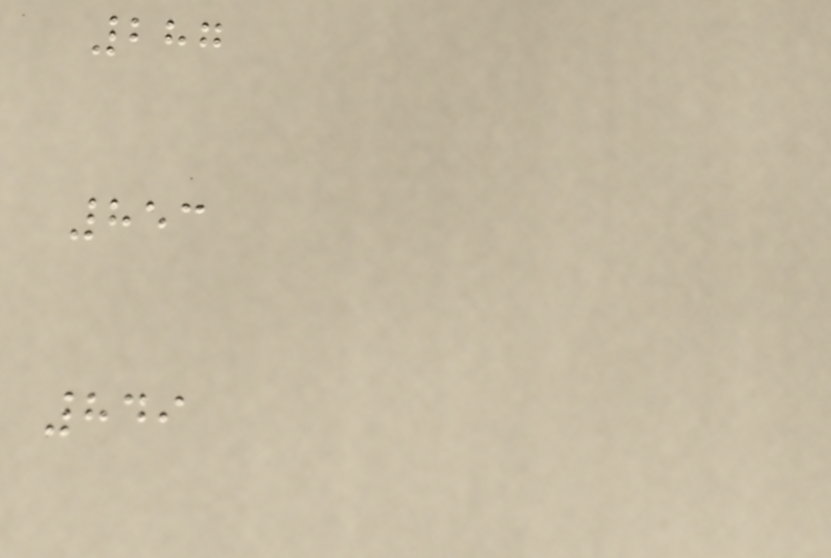287
853
849
